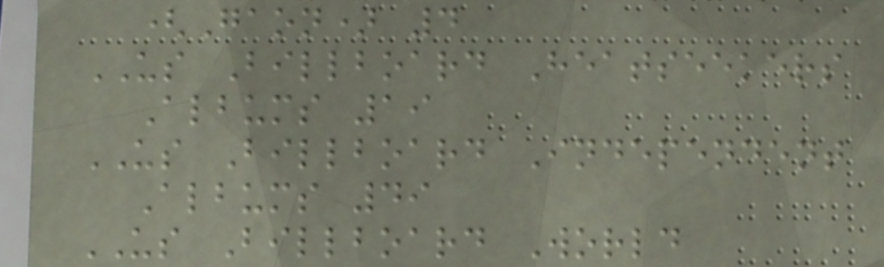(Gaon) 4
US Billboard Heatseekers
Albums 19
US Billboard Independent
Albums 49
US Billboard World
